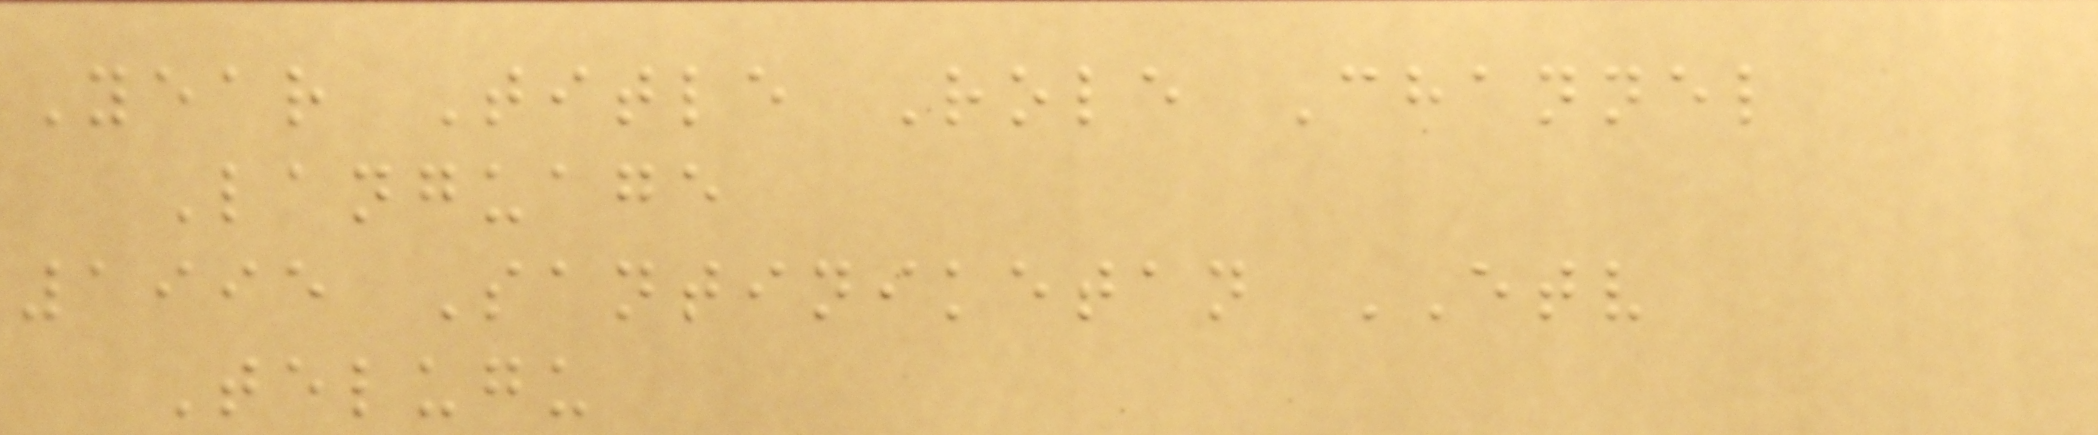Year Title Role Channel
Language
1995 Santiniketan ETV
Telugu
